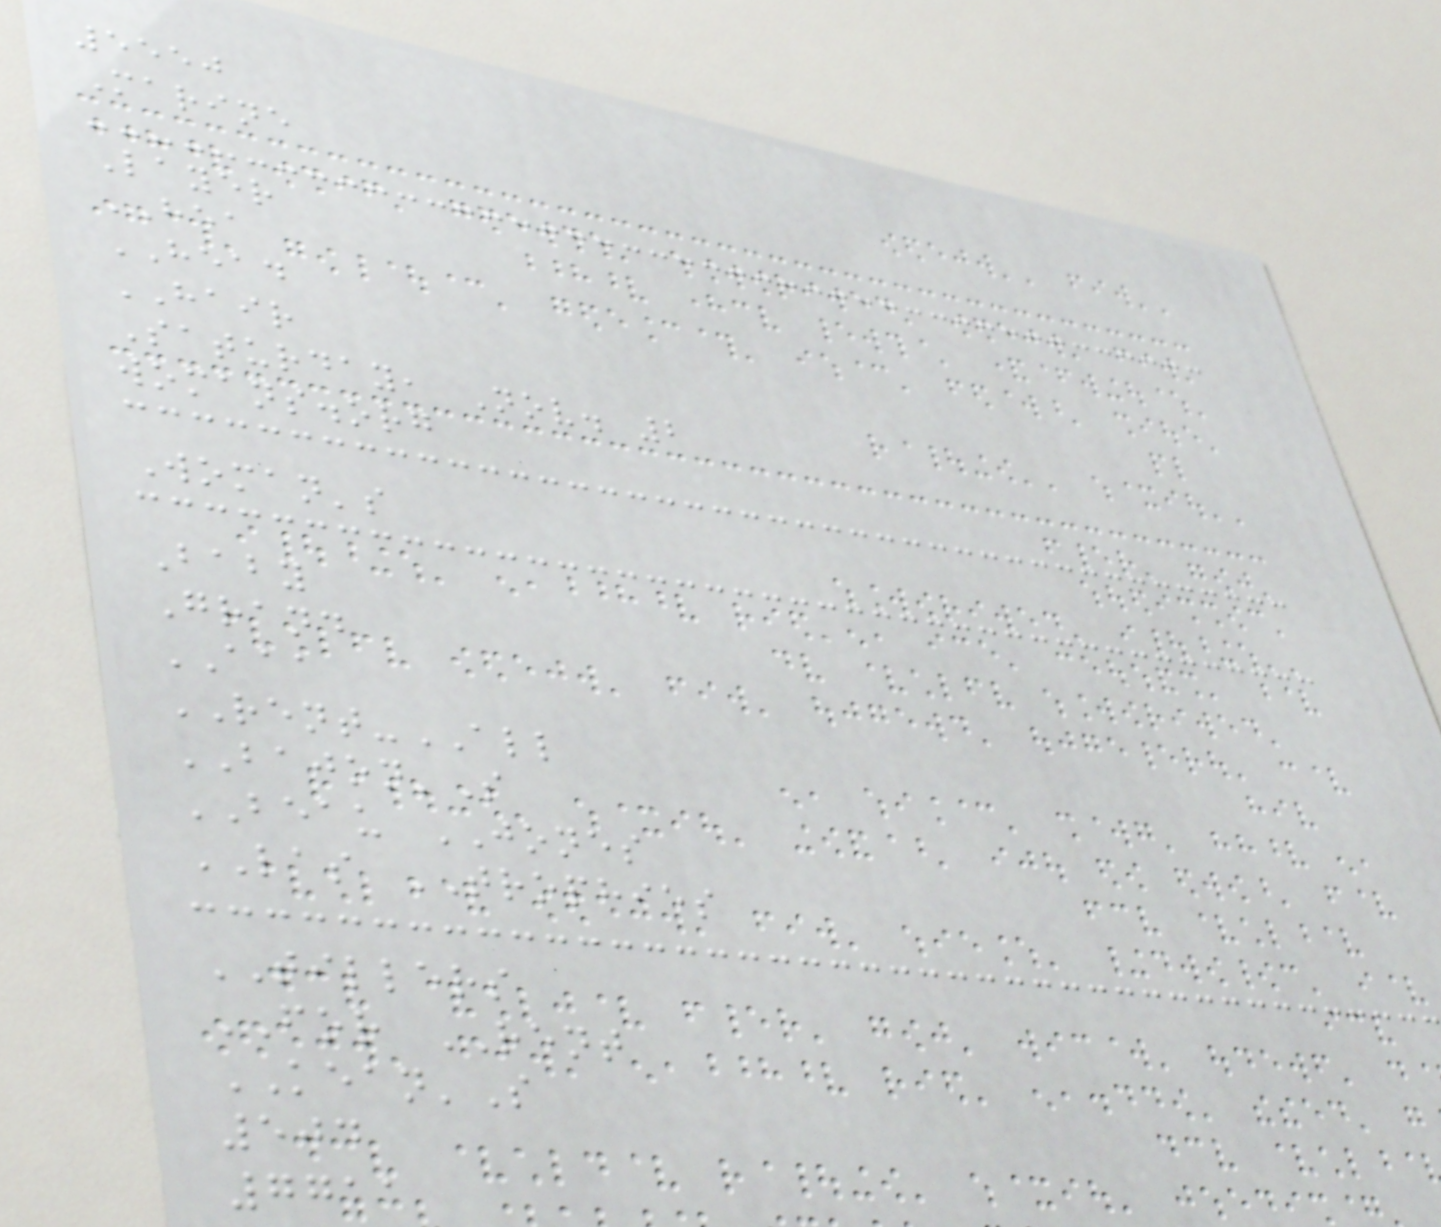5550
Marine
Layer
HEA
HEAD
HAIR
Saturday, Nov. 2
womans.org
Woman's
Baby
Grand
AAA
RENT-ALL
BAJON'S
BEAU JONES
LAS TROPHIES
TILLERS
FOR RENT
KEAN'S
504
7711
